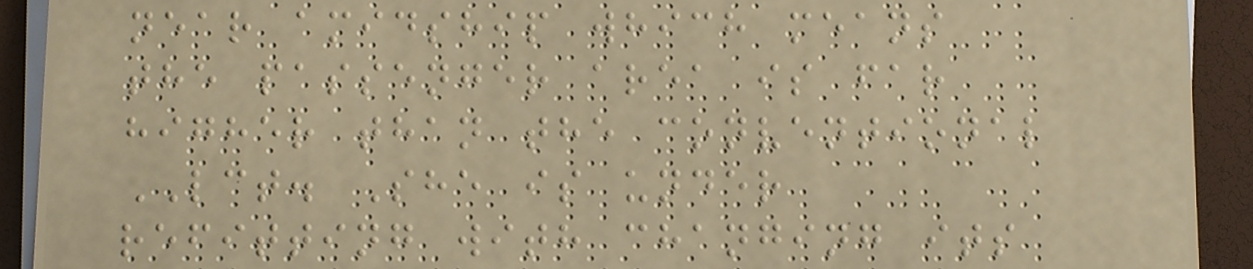near amidship which means
the passenger area is far
higher than the conventional
LCT. She is under
refitting with changing its
